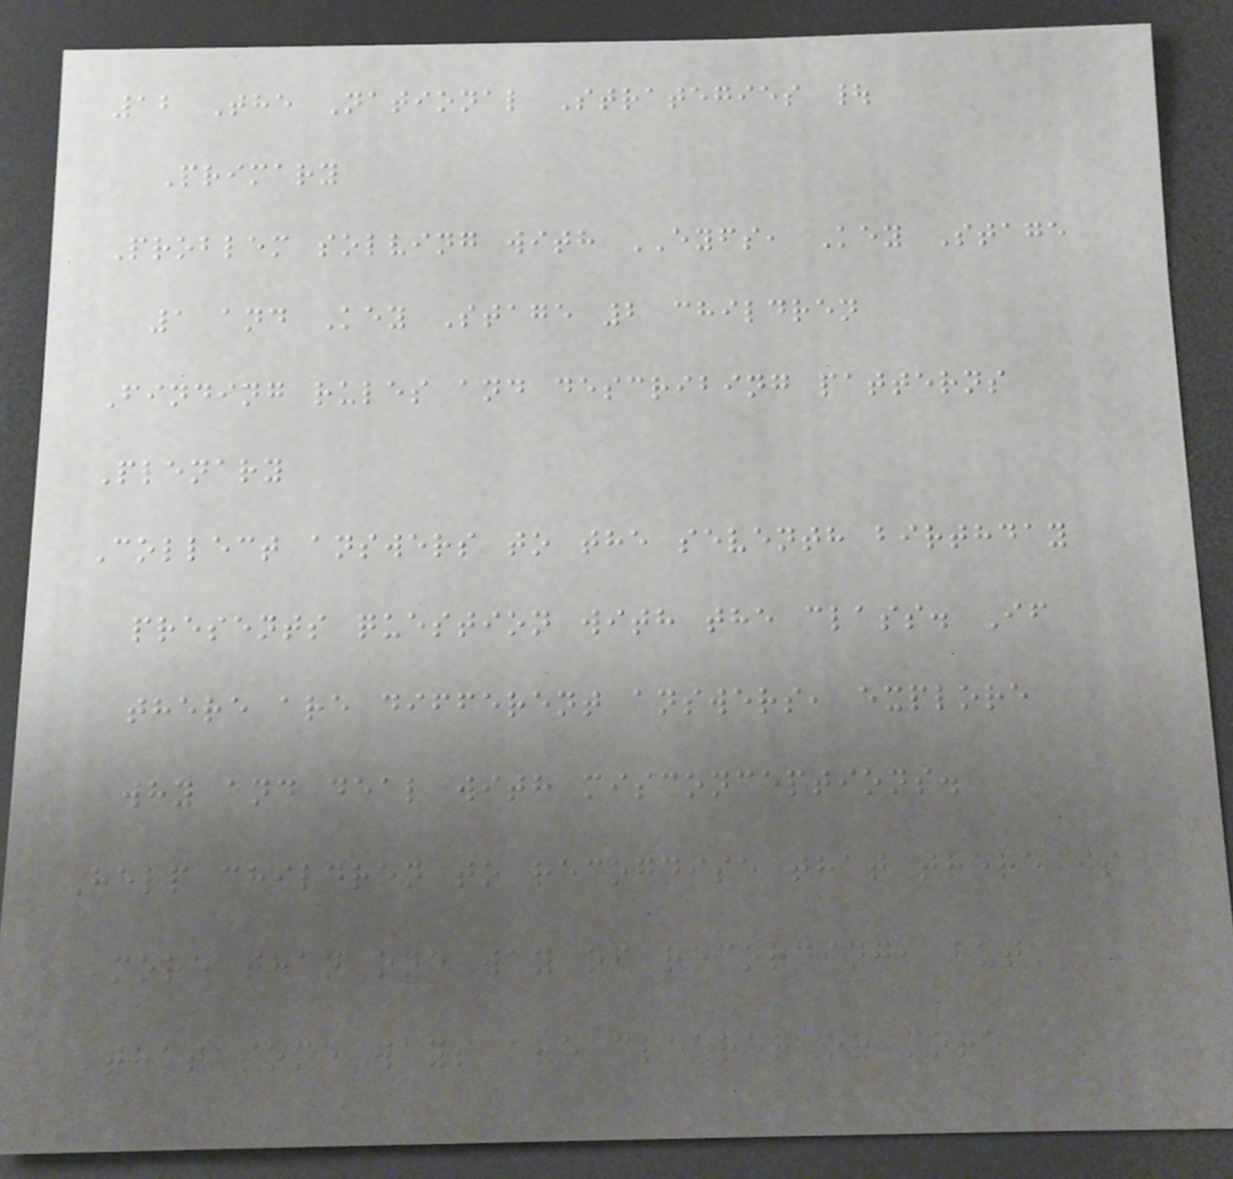12 The National Strategies |
Primary
Problem solving with EYFS, Key Stage
1 and Key Stage 2 children
Finding rules and describing patterns
Plenary
Collect answers to the seventh birthday
presents question with the class. If
there are different answers, explore
why and deal with misconceptions.
Help children to recognise that there is
more than one way of recording, but
that some ways are clearer or more
